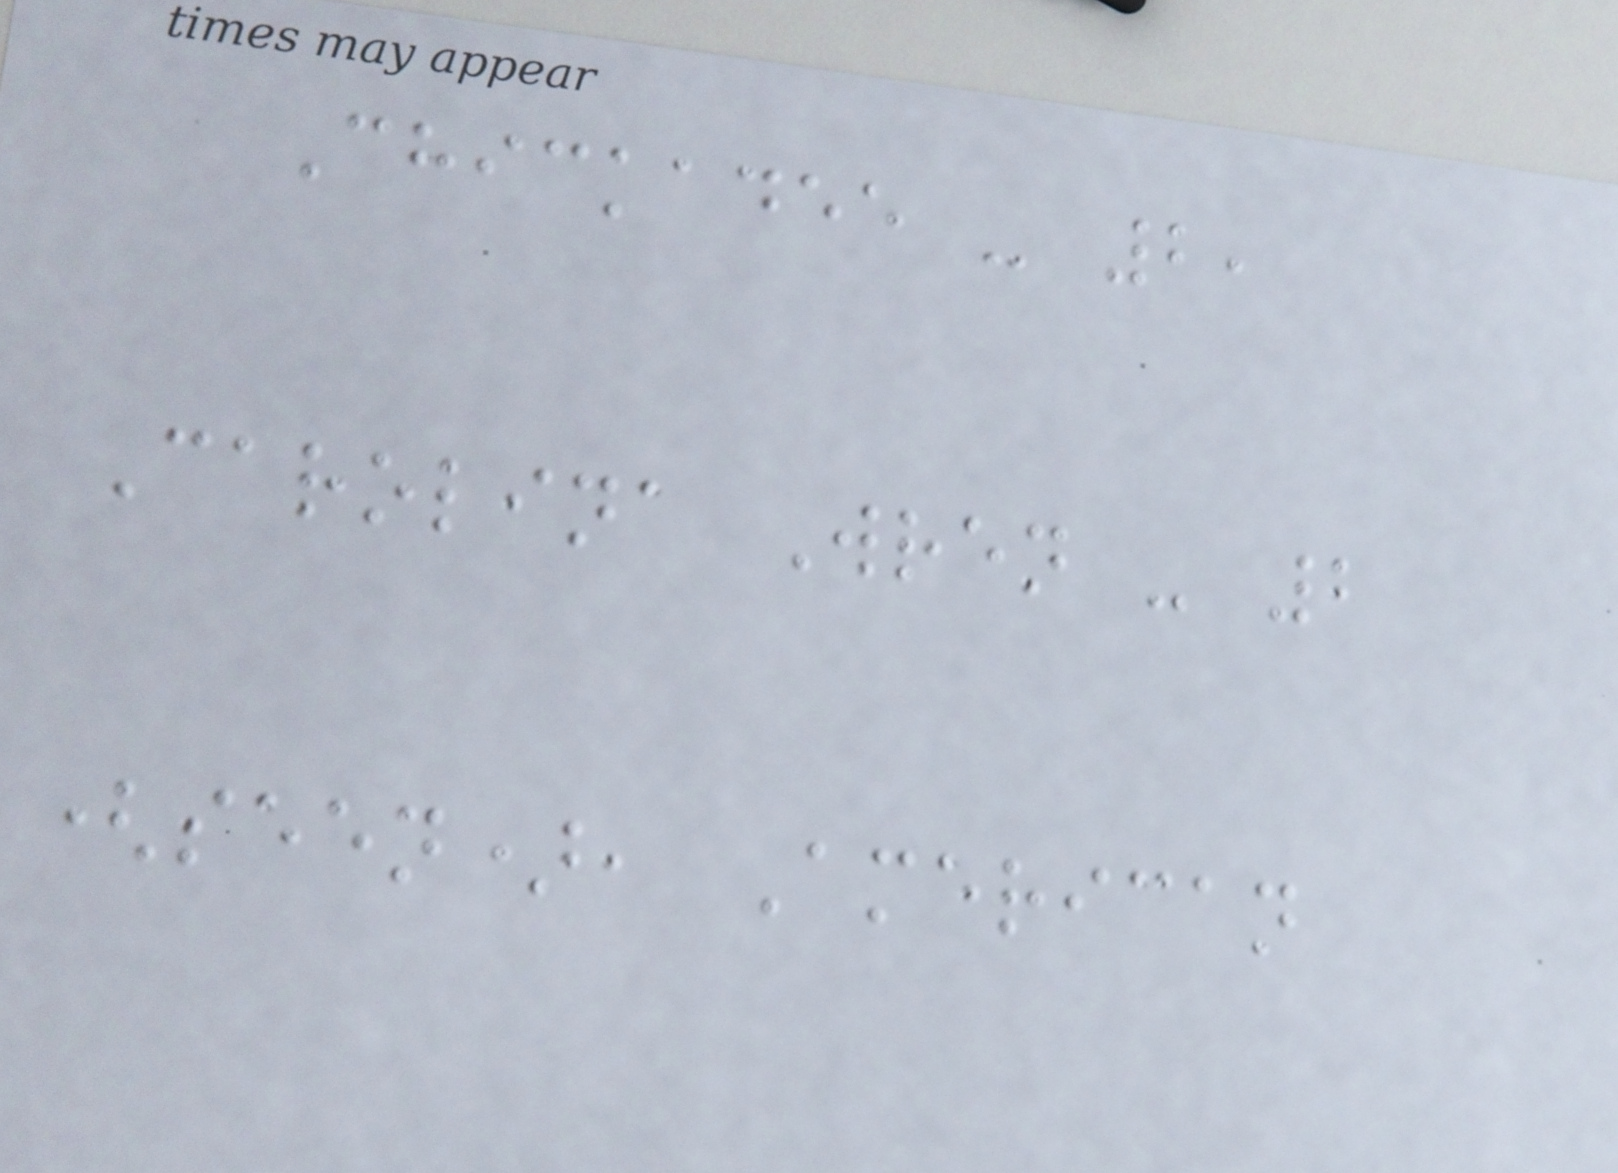Chickadee - 2,
Carolina Wren - 2
(seen), American
